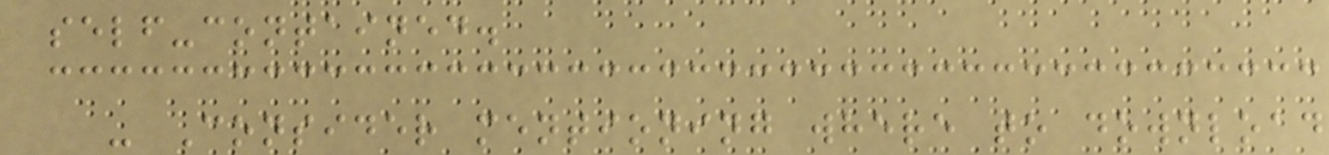self-contained.
- Consider mentioning where to download
